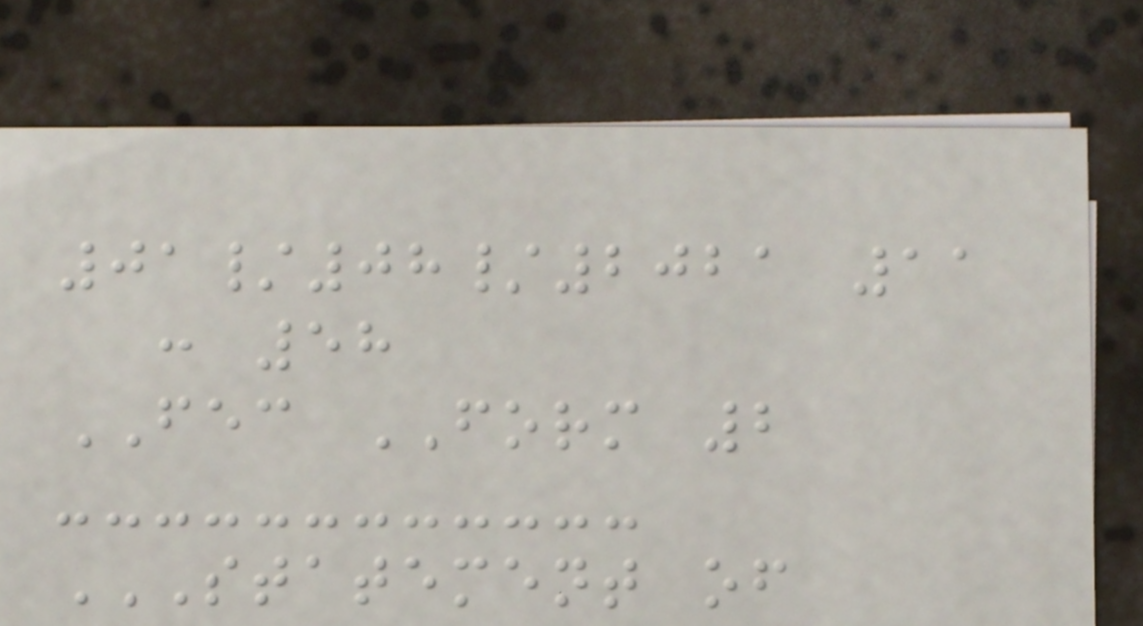01/08/2021 11
: 58
FEC FORM 2
STATEMENT OF
